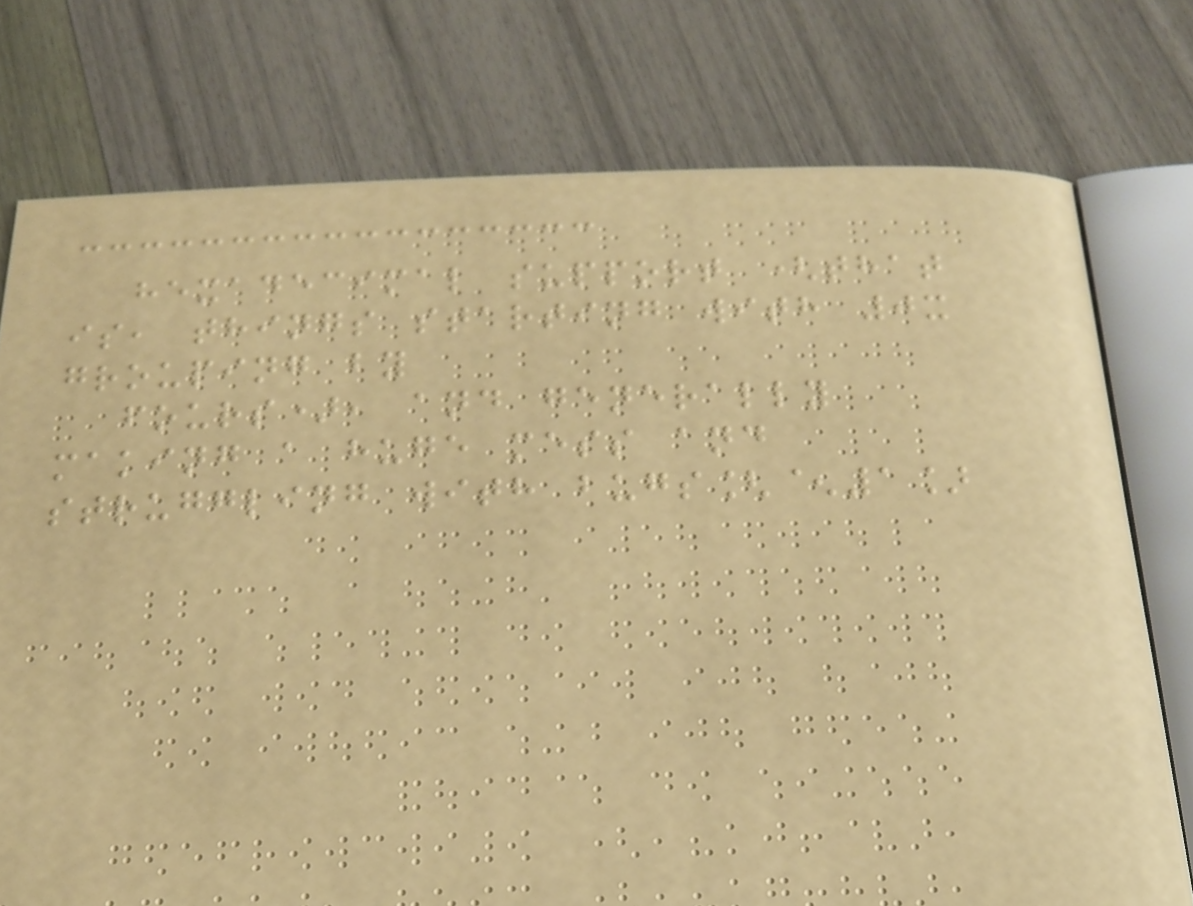hexadecimal support (that
is, things starting with 0x
grouping by
fours), and generally
making a huge mess and
struggling with bugs[^1]
